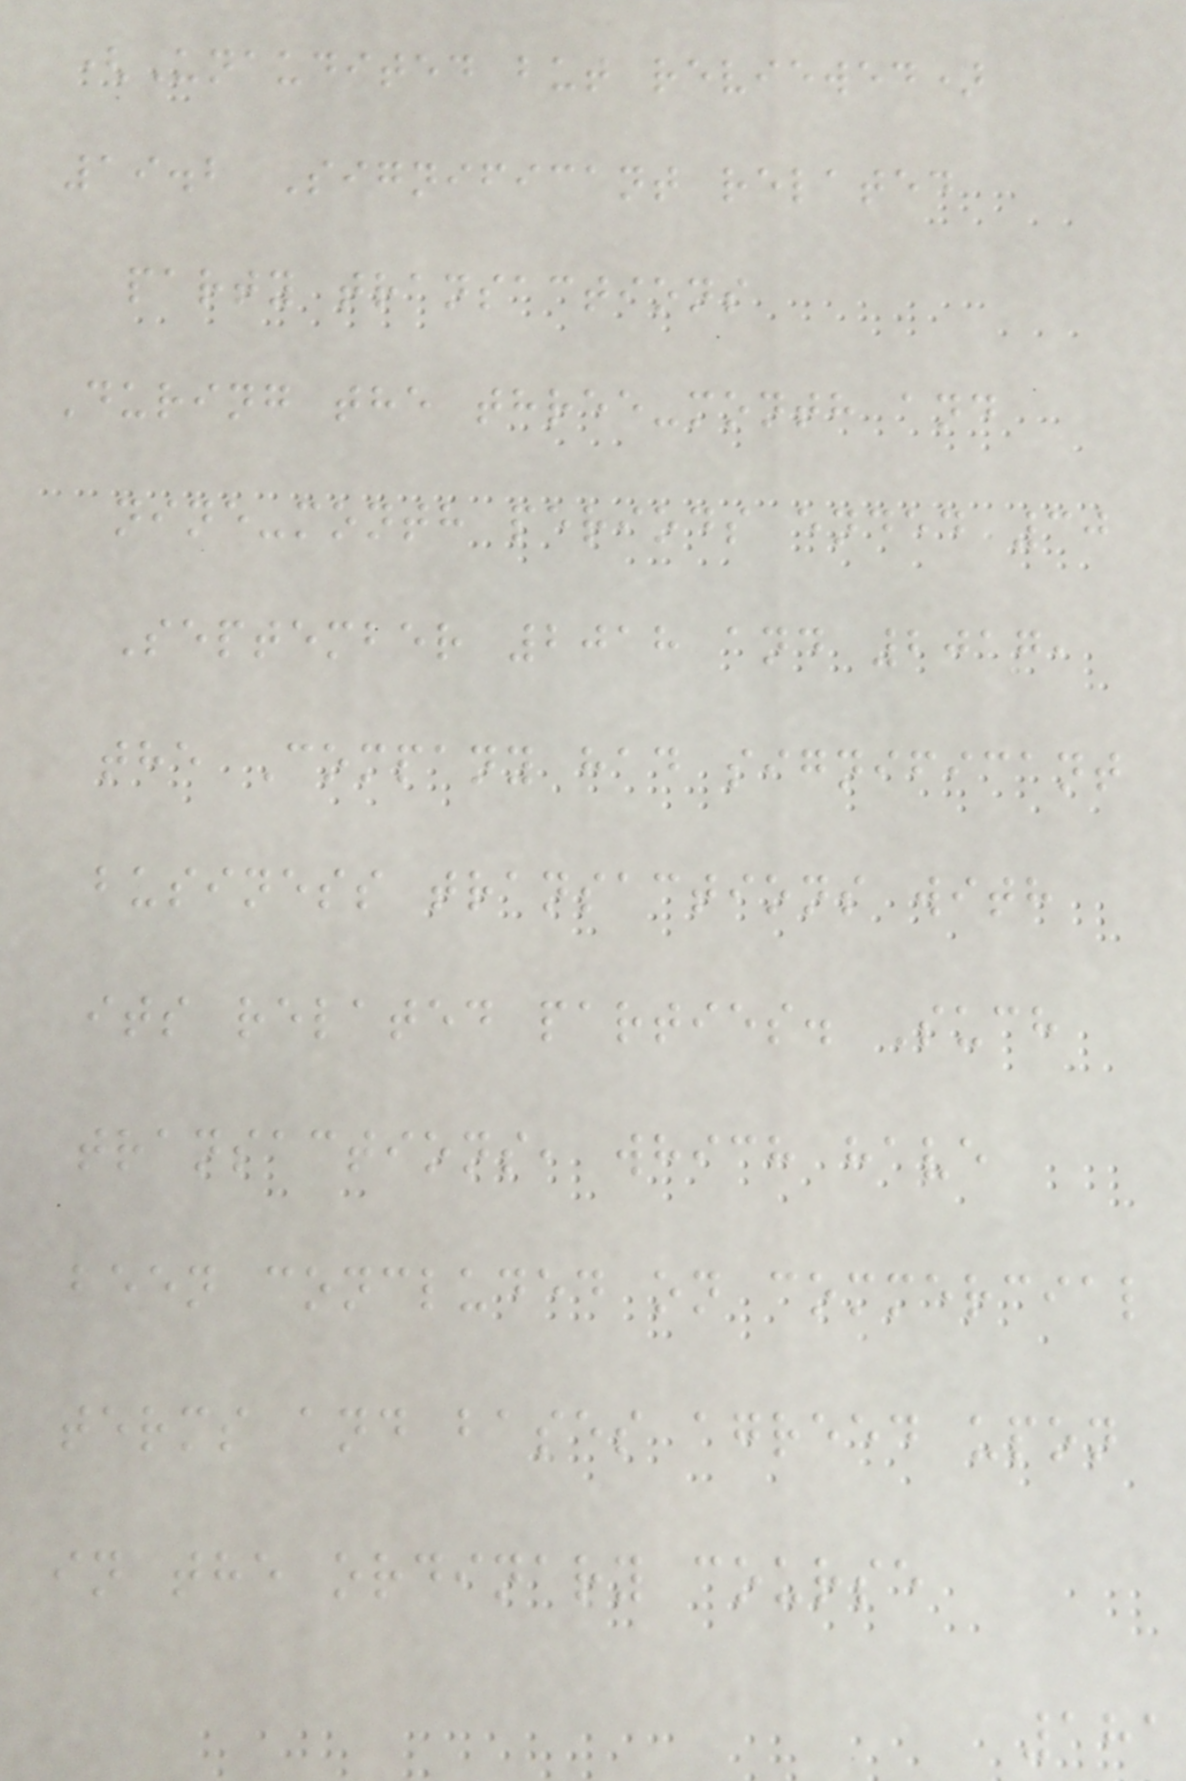(Unaudited but reviewed)
19.2 Significant related
party transactions
During the three-month and
nine-month periods ended 30
September 2018 and 2017,
the Company had significant
business transactions with
its related parties. Such
transactions, which have
been concluded on commercial
terms and bases agreed upon
in the ordinary course
181
